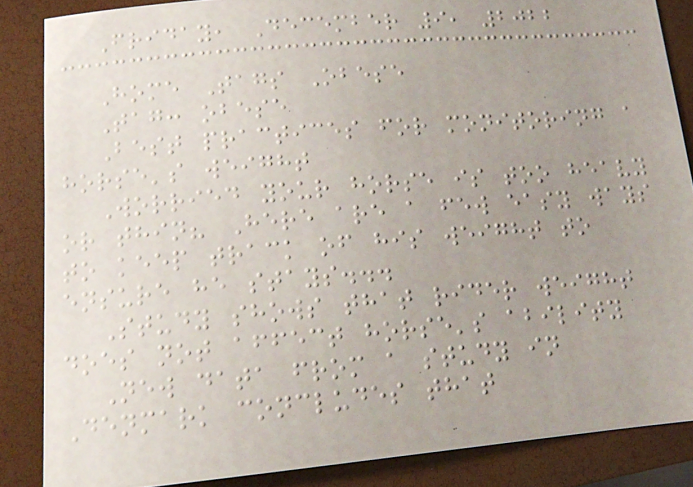Friday, December 9, 2022
Home Tags Obese
Tag: obese
Best practices for monitoring a
horse's weight
Worried your horse is too heavy
or thin? Here are a few easy ways
to keep track of his weight to
ensure he stays...
Study shows that rider weight
does not affect horse's ability
New data from a study in
Denmark concludes that
